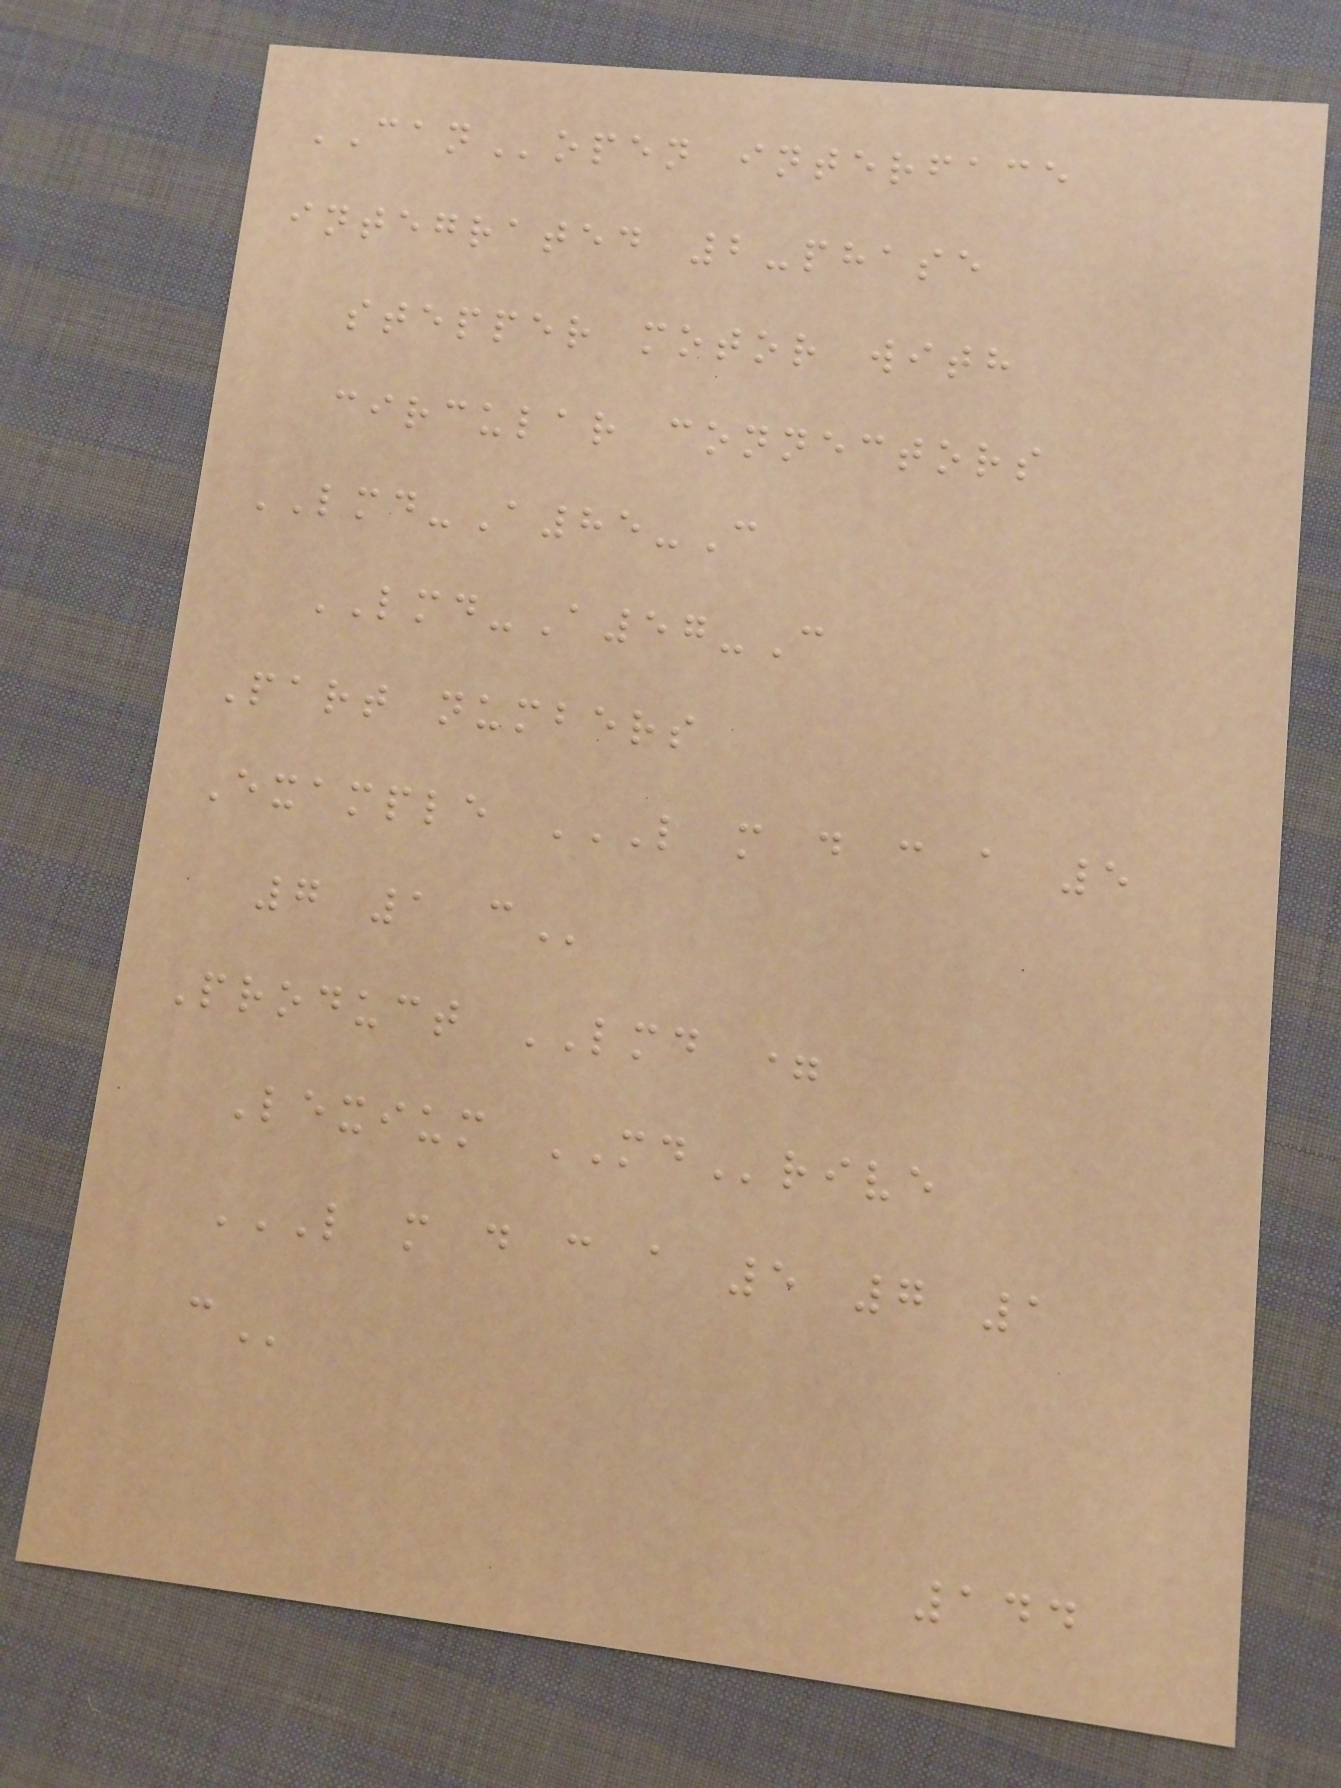CANopen interface
integrated 2-phase
stepper motor with
circular connectors
LMD-A85-C
LMD-A57-C
Part numbers
Example L M D C A 5
7 1 C
Product LMD =
Lexium MDrive
L M D C A 5 7 1
C
144
